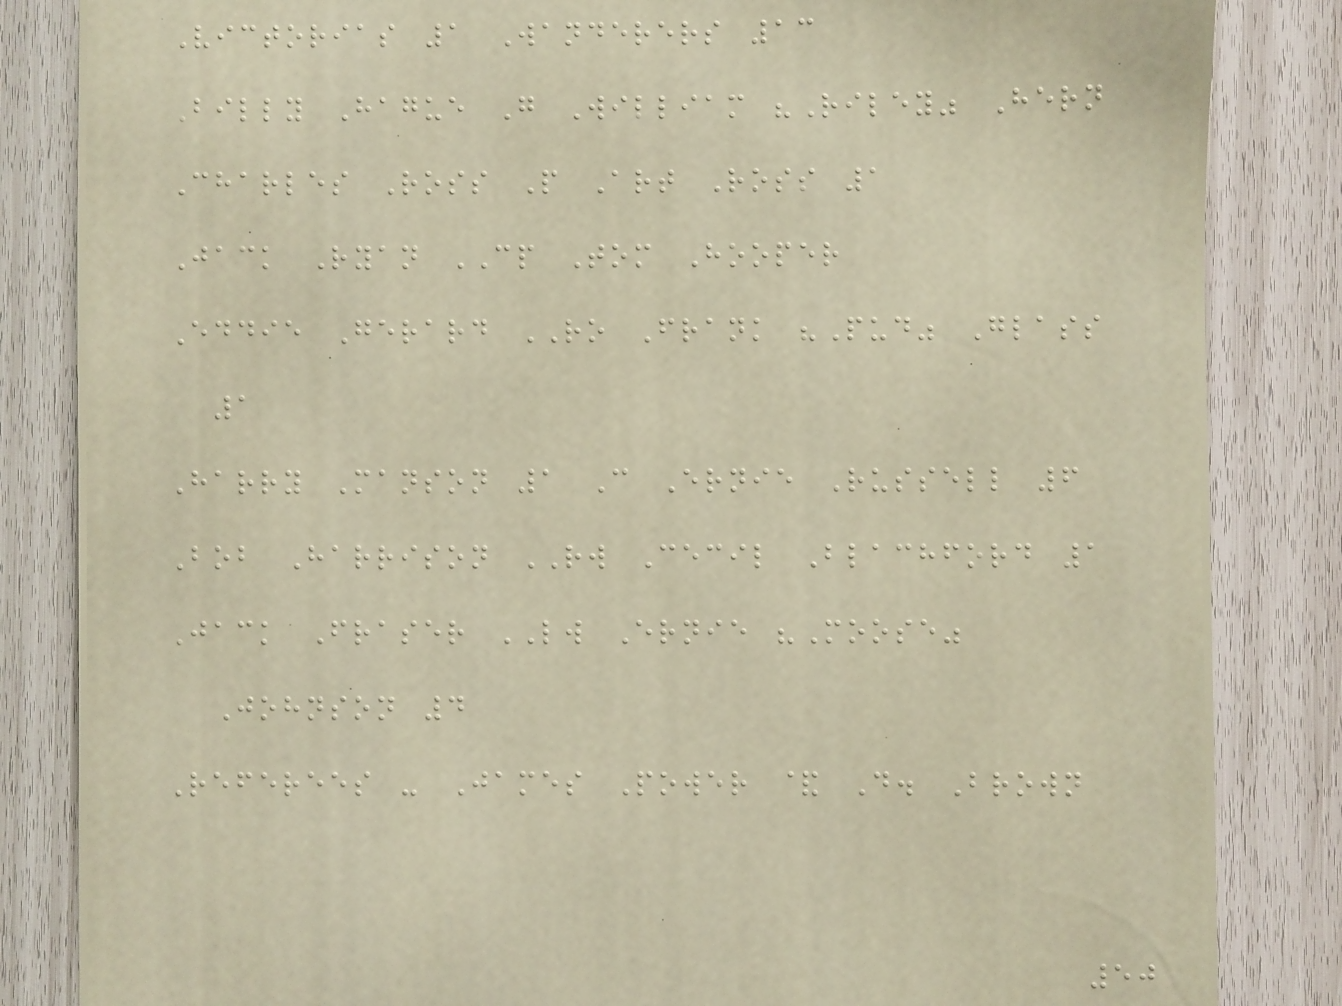Victorias 1 Wanderers 13
Billy Hague G William "Riley" Hern
Charles Ross P Art Ross 1
Jack Ryan CP Tom Hooper
Eddie Gerard RO Frank "Pud" Glass
1
Harry Manson 1 C Ernie Russell 6
Bob Harrison RW Cecil Blachford 1
Jack Fraser LW Ernie "Moose"
Johnson 4
Referees - James Power & D. Brown
50
